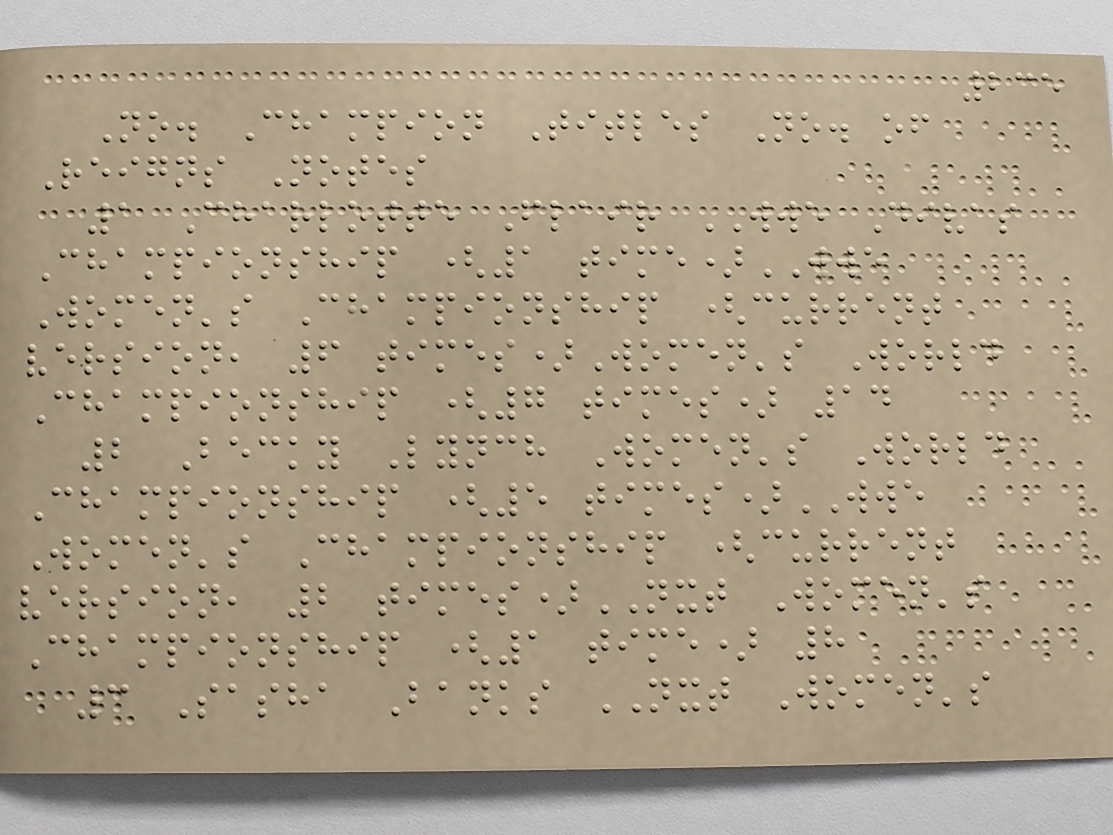235
No. Champion Titles No. of
Reigns Notes
1 Charlotte Flair WWE Divas
Championship (1 time)WWE
Women's Championship (current
version, 6 times)Women's World
Championship (7 times) 14
2 Becky Lynch Women's World
Championship (5 times)WWE
Women's Championship (current
version, 2 times)NXT Women's
Championship (1 time) 8
3 Sasha Banks NXT Women's
